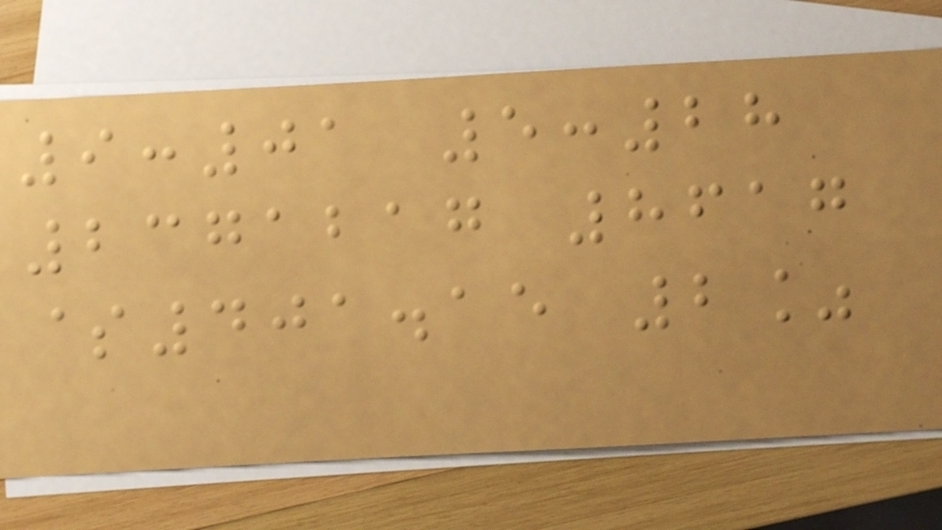9:01 5:28
2371217 8617
$401.15 2%
